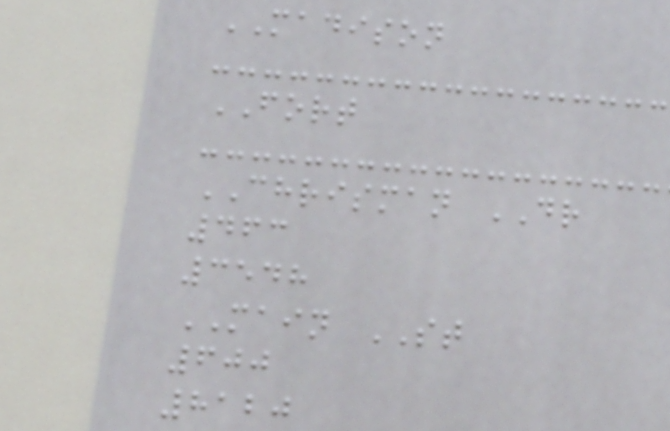MADISON
FORT
CHRISMAN DR
463
3548
MAIN ST
600
8120
